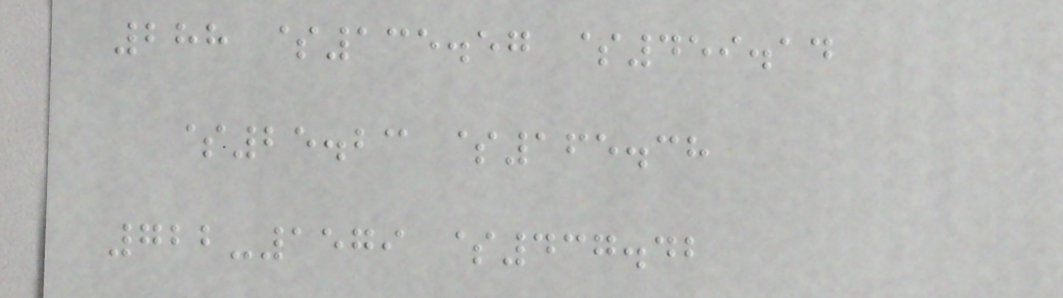288 $135.57 $459.14
$25.23 $165.38
722-1579 $437.42
